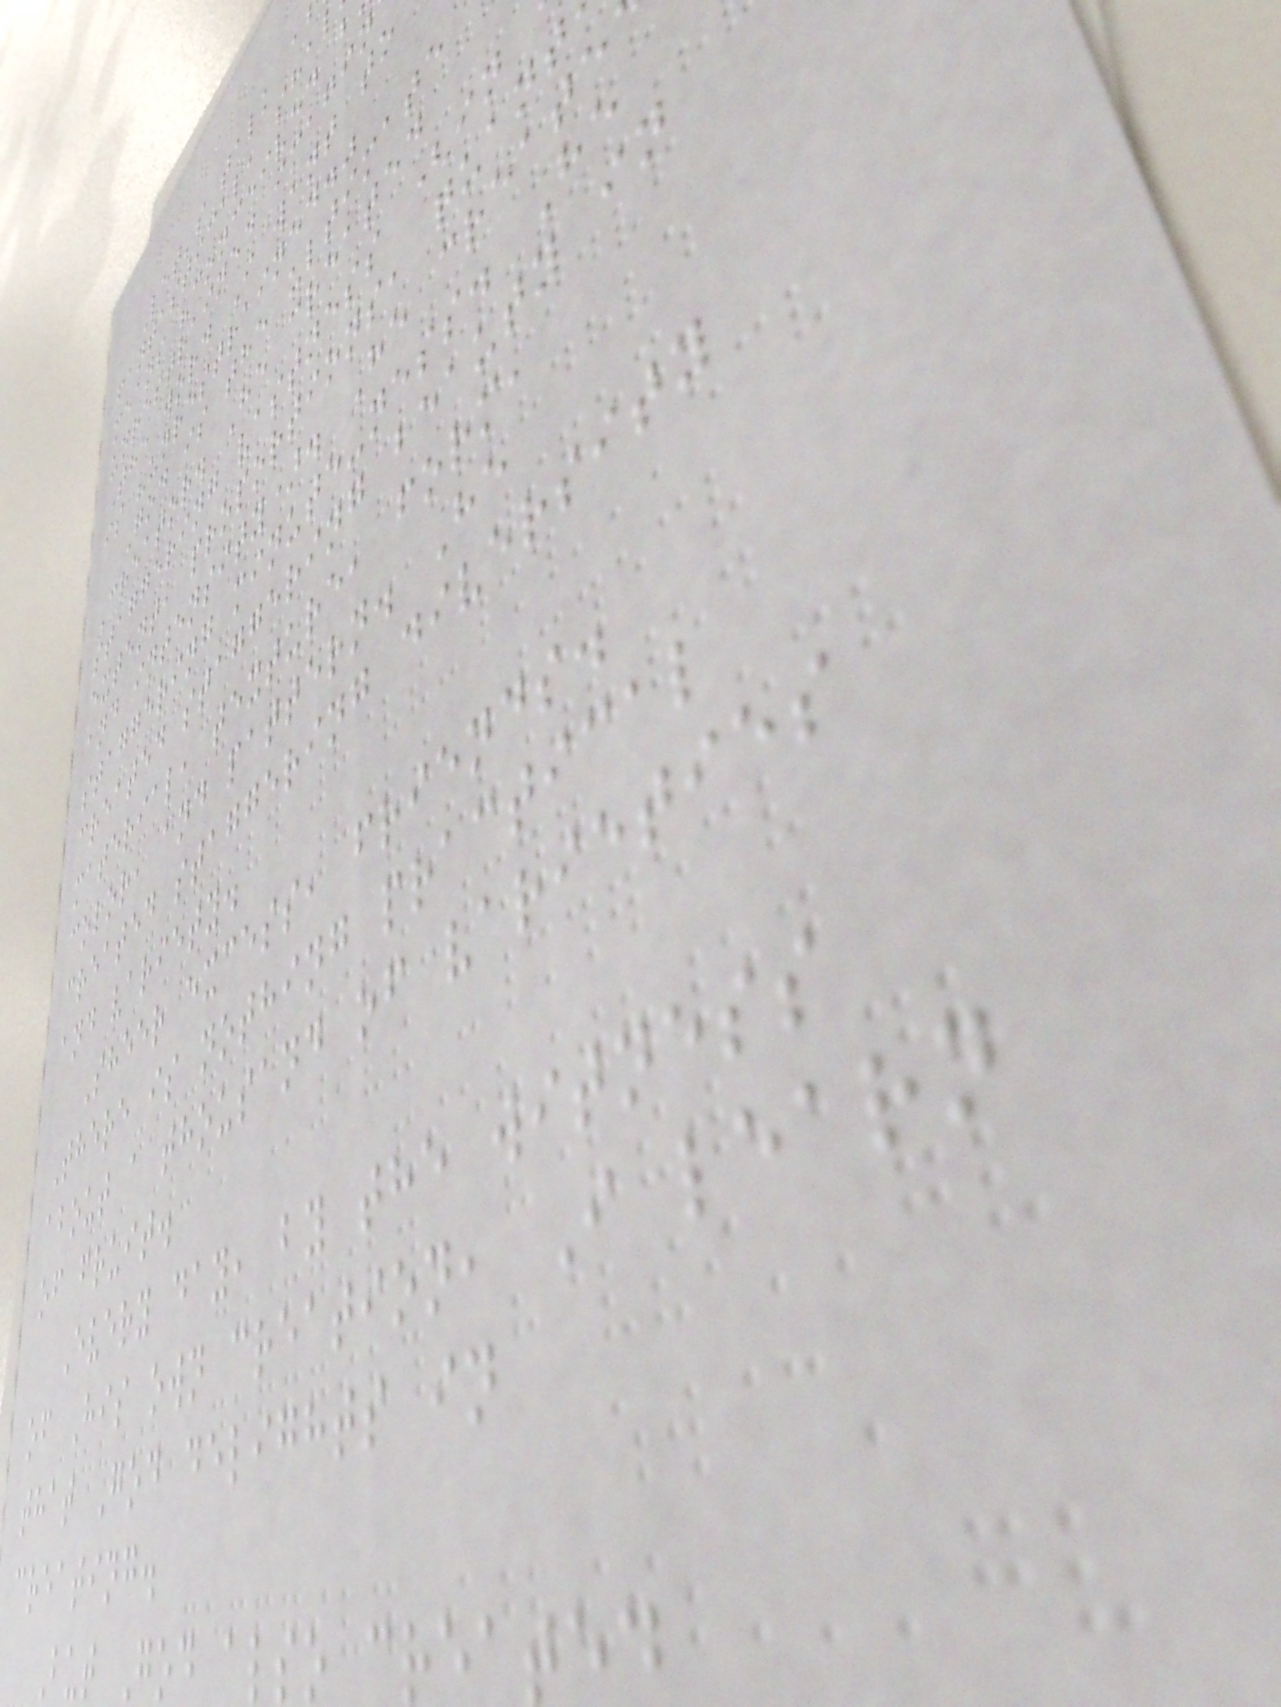Let's talk a
fantastical, sha
means "conceived b
unrestrained imagin
The word I want to
is "unrestrained."
God is the ultimate
Creator. He created
staggering vastness (in
extent, proportions, quant
and intensity). He create
staggering minute-ness. He
created staggering beauty in
material, texture, form,
color, and pattern. He
created staggering diversity
and variety.
Sheer excess, friends.
There is nothing practical
about a thousand of varieties
of fruit.
Every day, by the witness
of His own creation, I learn
that God delights in
creating.
But God also created
